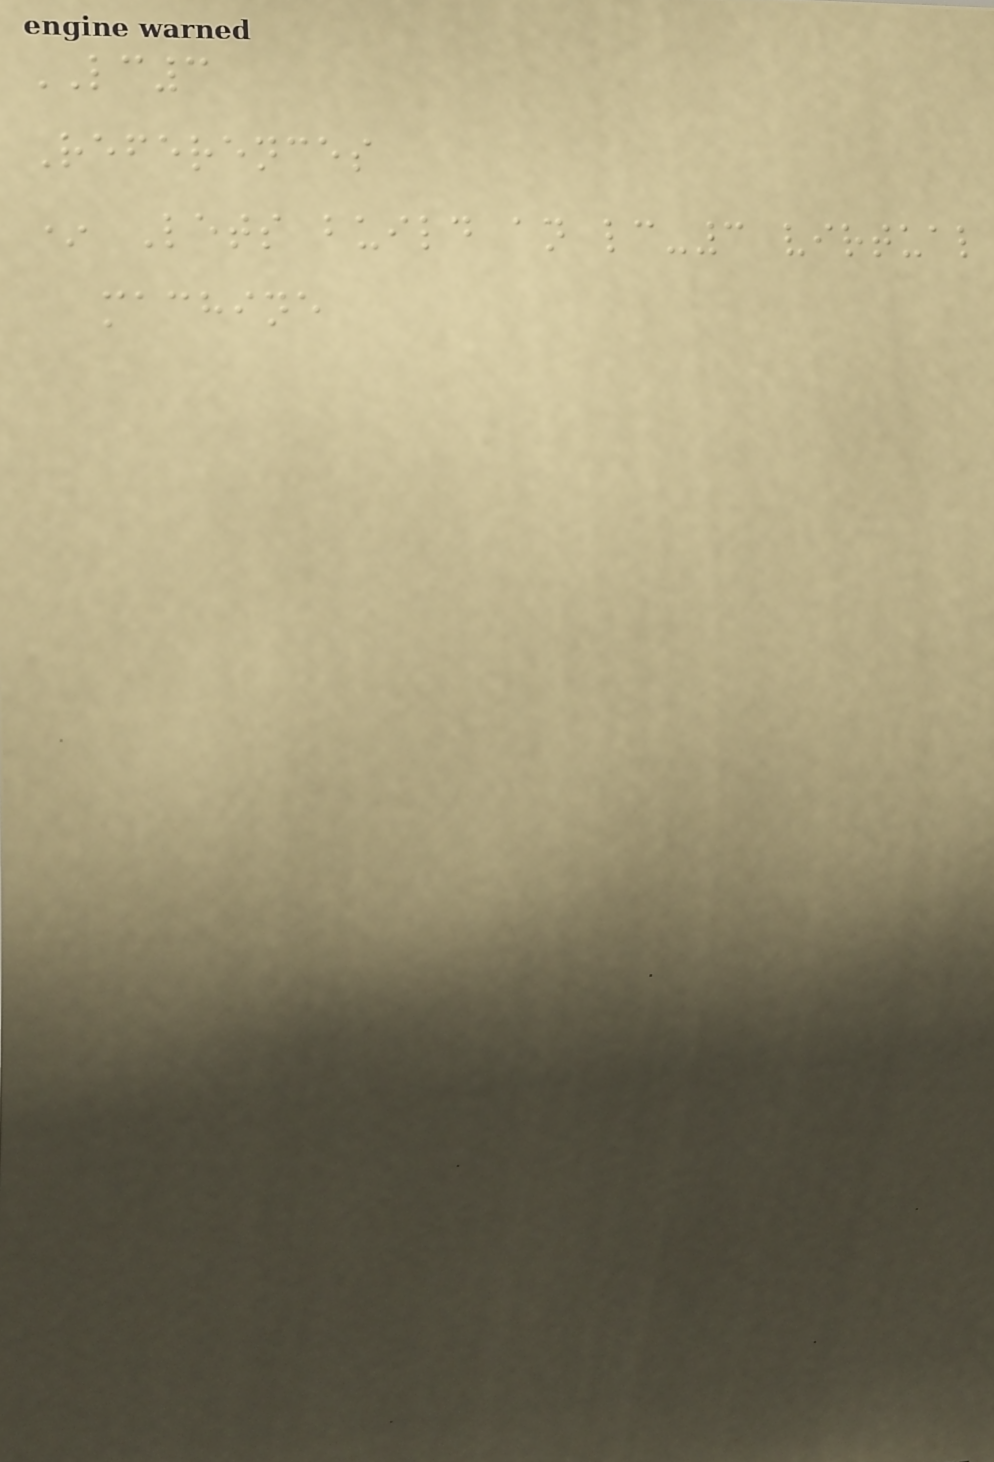LC3
References
* Lets build an lc-3 virtual
machine
